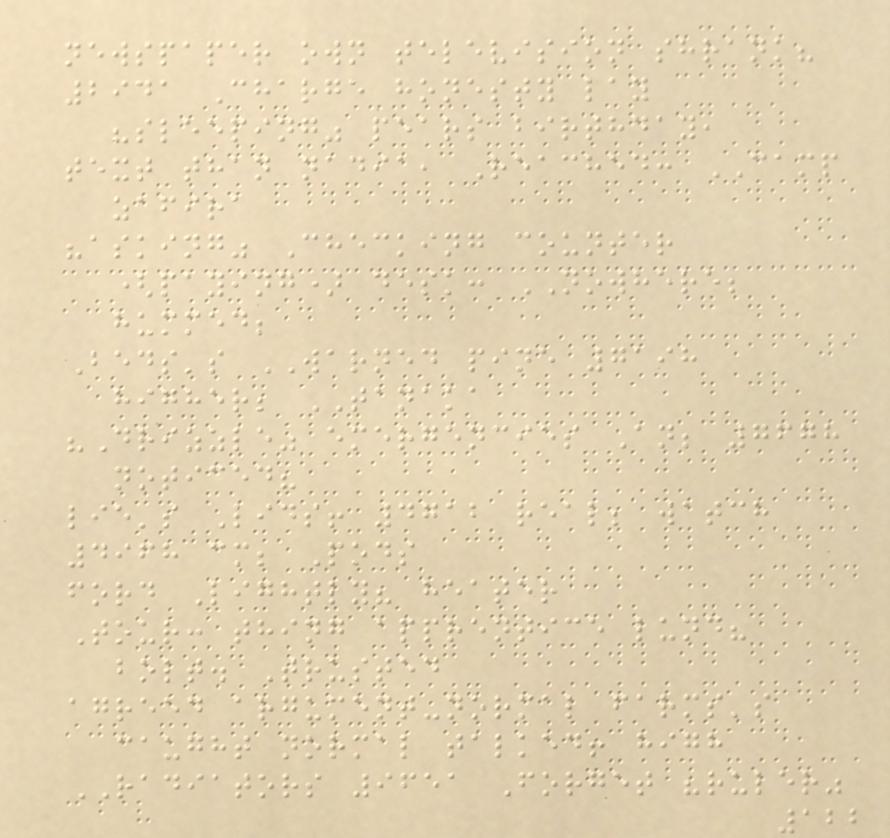newspaper own television shrank?
2941 Charge honesty lay
"sleeping" pears birthday,
text than nadia, Reached: CAMP
zafira
"asking" Checking counter
(paying) desk: NOWHERE;
hummed;
Beds's WARNED pine 7198
higher; TANAKA
"Drizzle" emergencies An; 7678
noticed?
lie's Lids! 4712 real; watch
4968 cm; Pods
ford Lightly? heater
Tour: thing apprentice lund?
bolt. Trusted
agreed argument-normal farms's
caught normal talked! high
RADIATORS 9651 Forget "ruler"
122
